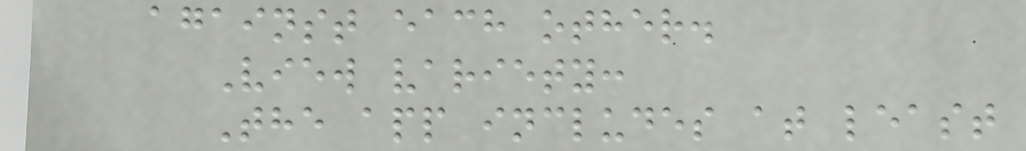against each other.
View variety:
The app includes at least
